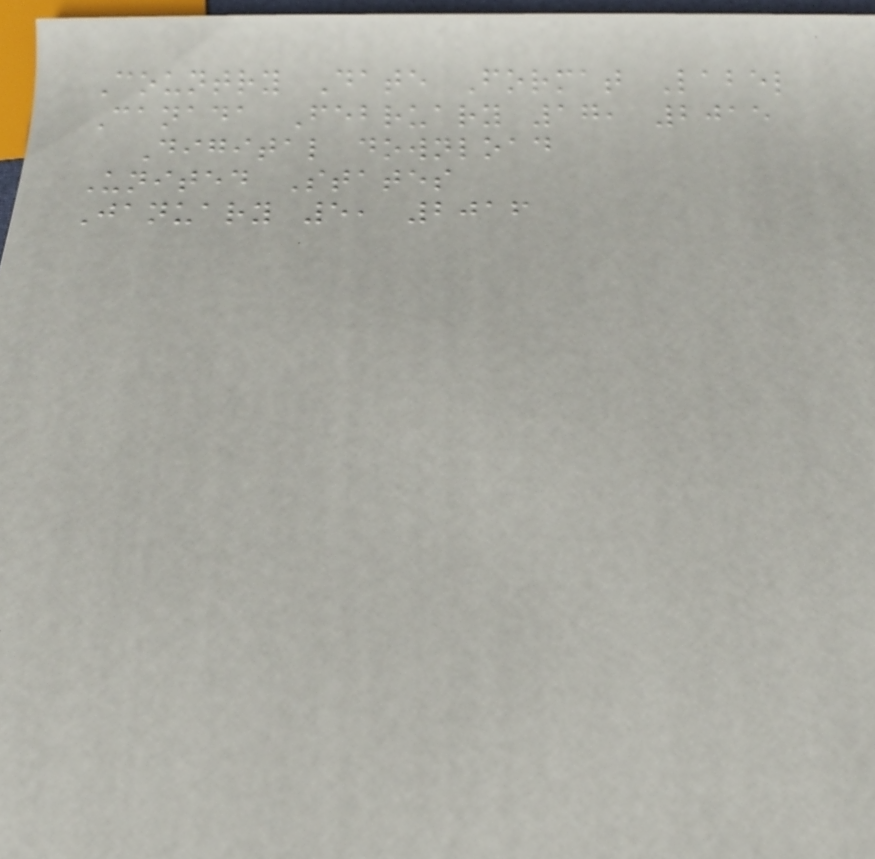Country Date Format Label
Canada February 17, 2015
Digital download
United States
January 5, 2016
